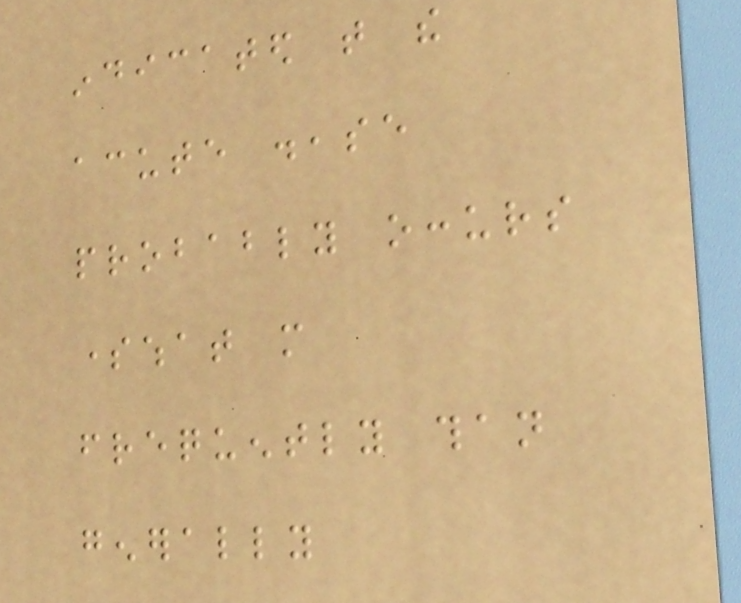indicated that the
acute disease
probably occurs
somewhat more
frequently than
generally
